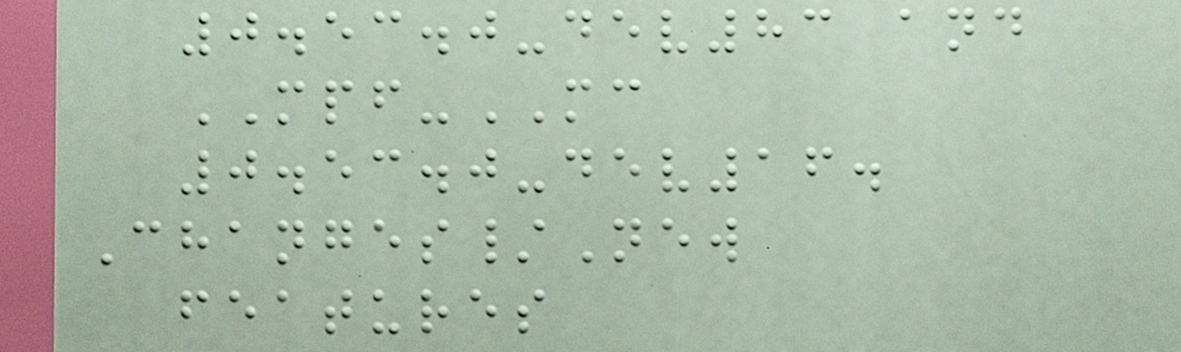0.53.0-dev83 and
MPF-MC
0.53.0-dev16.
Changes/New
features
